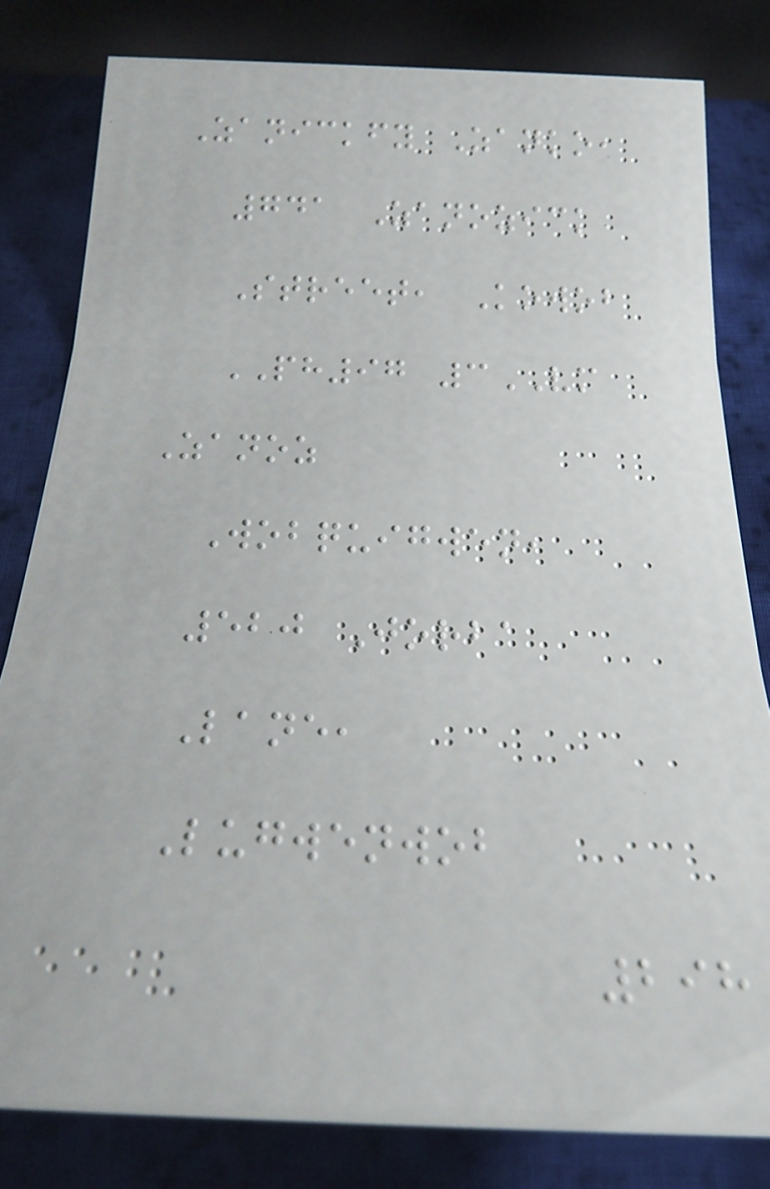Zanickfy Zanko,
741 Zanozick
Street, Kowob
PH97 3VM
Zanoz
Wobquigwen,
520 Jorba
Lane,
Lugwenwob
298
